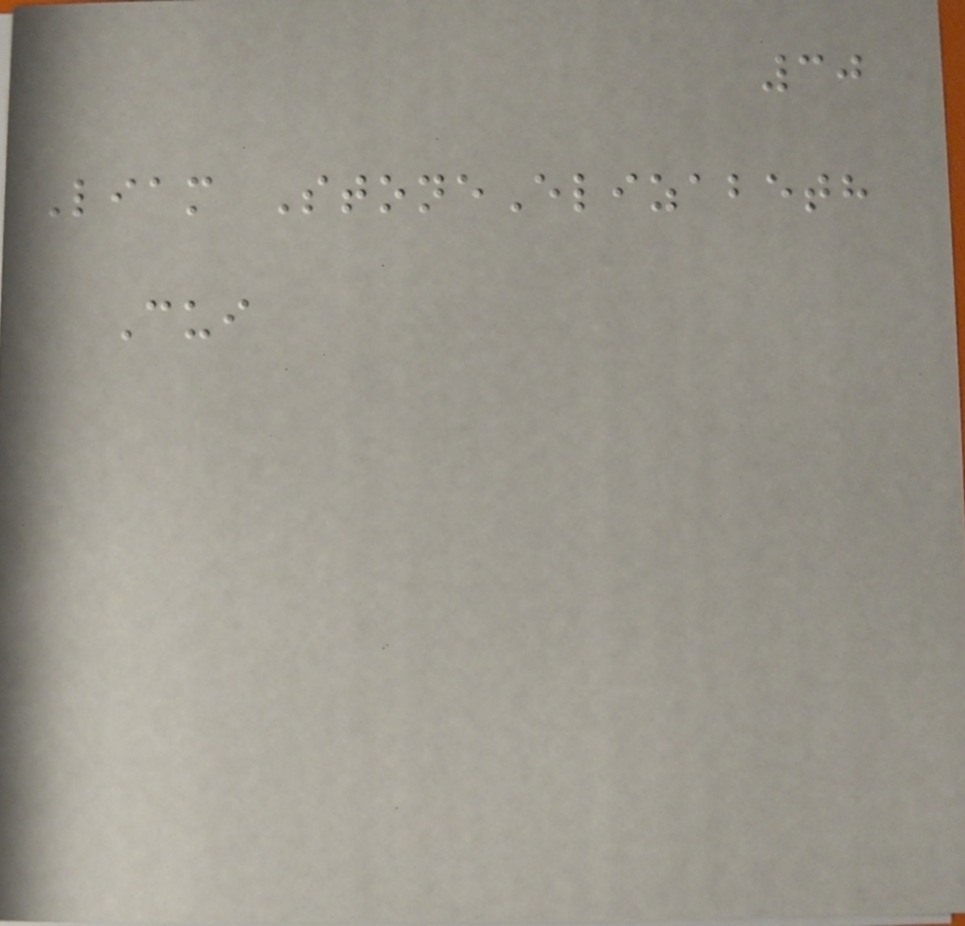30
Liam StoneElizabeth
Cui
